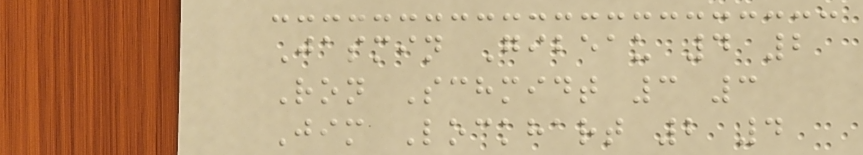Jasmin Gibeau 4 2
Ron Schmidt 3 3
Jim Lockhart 2 4
